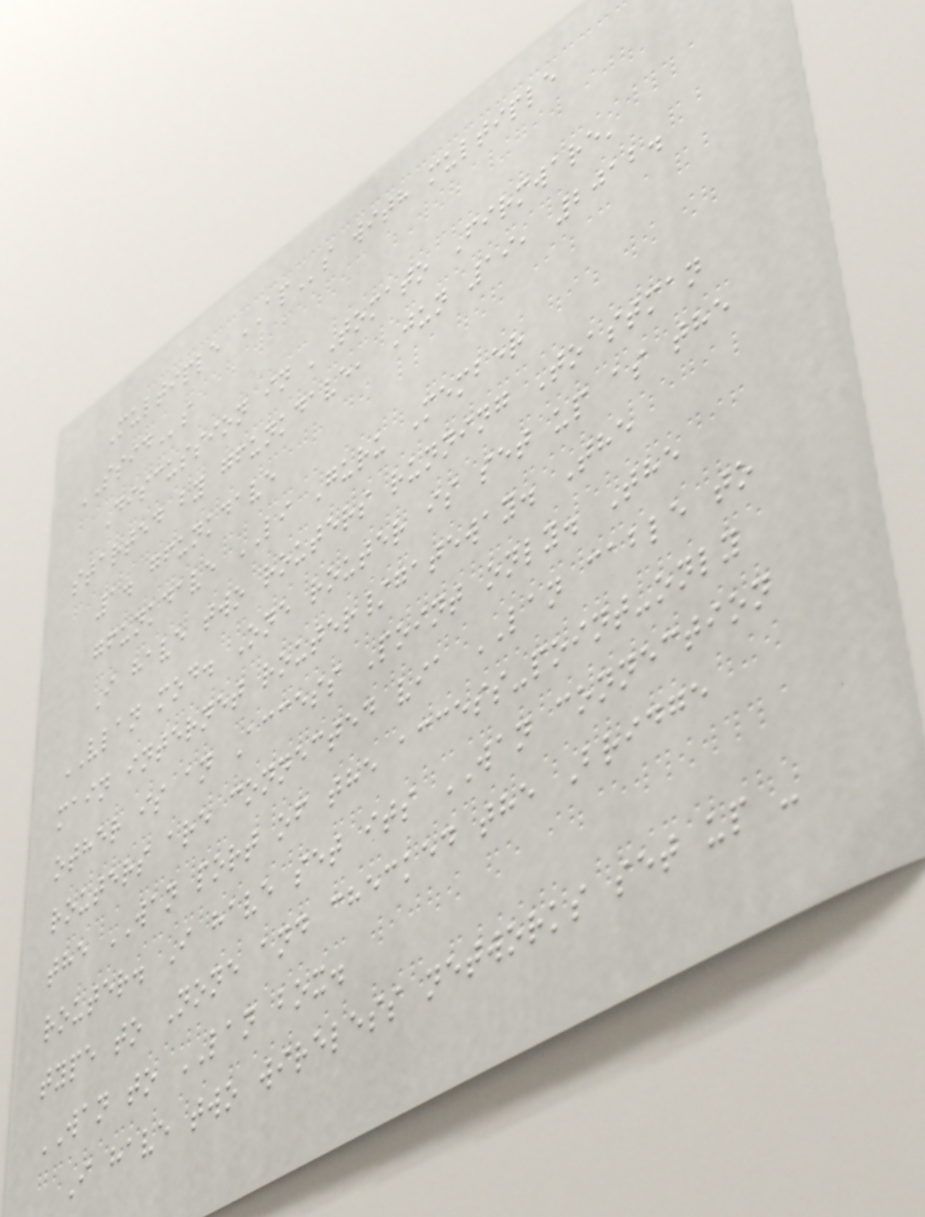Multiple APs with multiple
SSIDs
Discussion in 'Tomato Firmware'
started by gfunkdave, Jun 19, 2012.
1. gfunkdave
gfunkdave LI Guru Member
I have two routers running Toastman
VLAN mod. One router is set up as the
main internet router/gateway. The
other is an Access Point only. The
routers are connected via LAN cable to
the WAN port of the access-point-only
router. I have set its WAN connection
type to None and checked the Bridge
WAN to LAN box.
I have two wireless networks set up -
